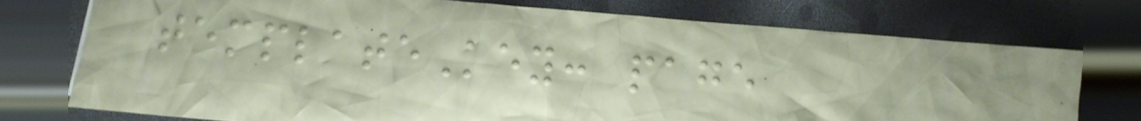templateKey: page
